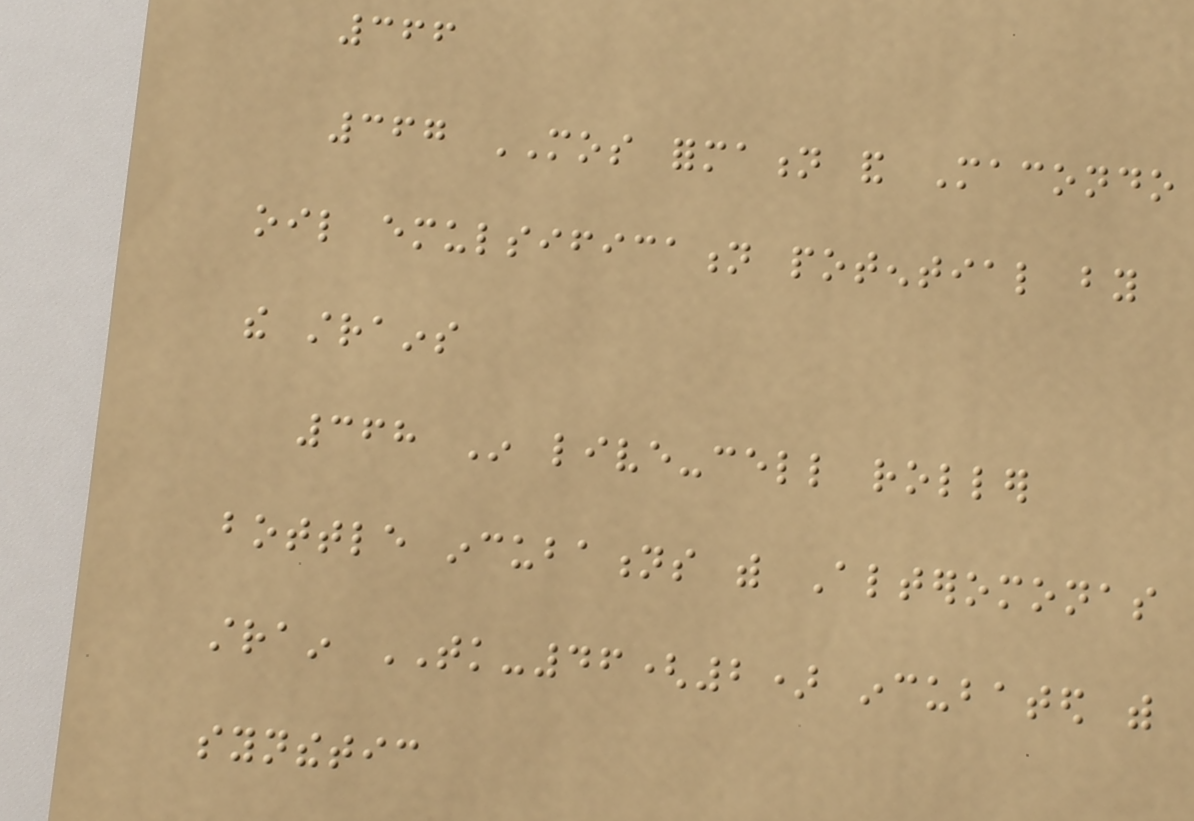366
367 MOS formation and Macondo
oil emulsification potential by
the strains
368 In live-cell roller
bottle incubations with Alteromonas
strain TK-46(2) incubated with
synthetic
